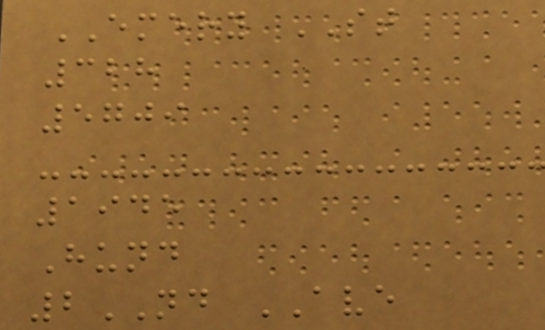EMERY ST
328
5709
1945
Hund
2ND AVE
